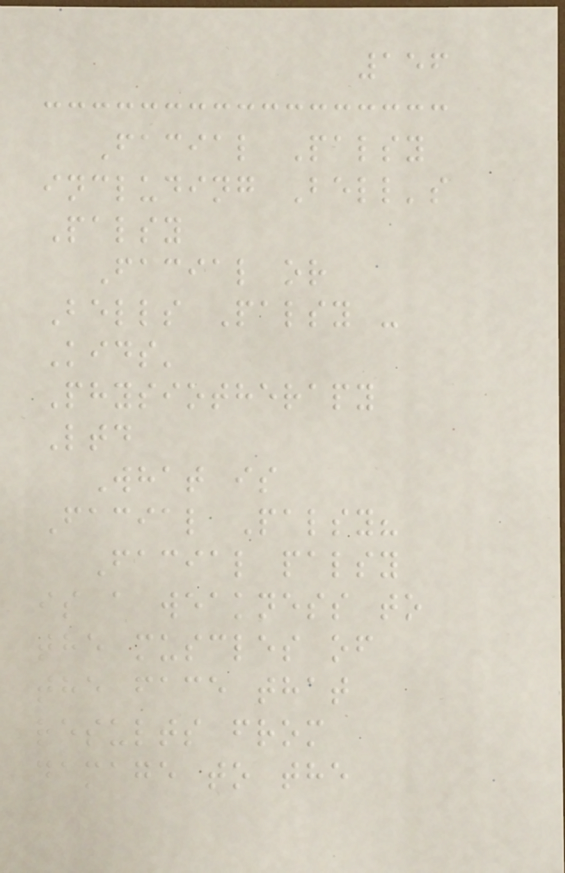156
Facial Palsy
including Bell's
Palsy
Facial or
Bells Palsy -
Kids'
Physiotherapy
Ltd
What is
Facial Palsy?
Facial palsy
is a weakness to
the muscles of
the face that
results from
damage to the
